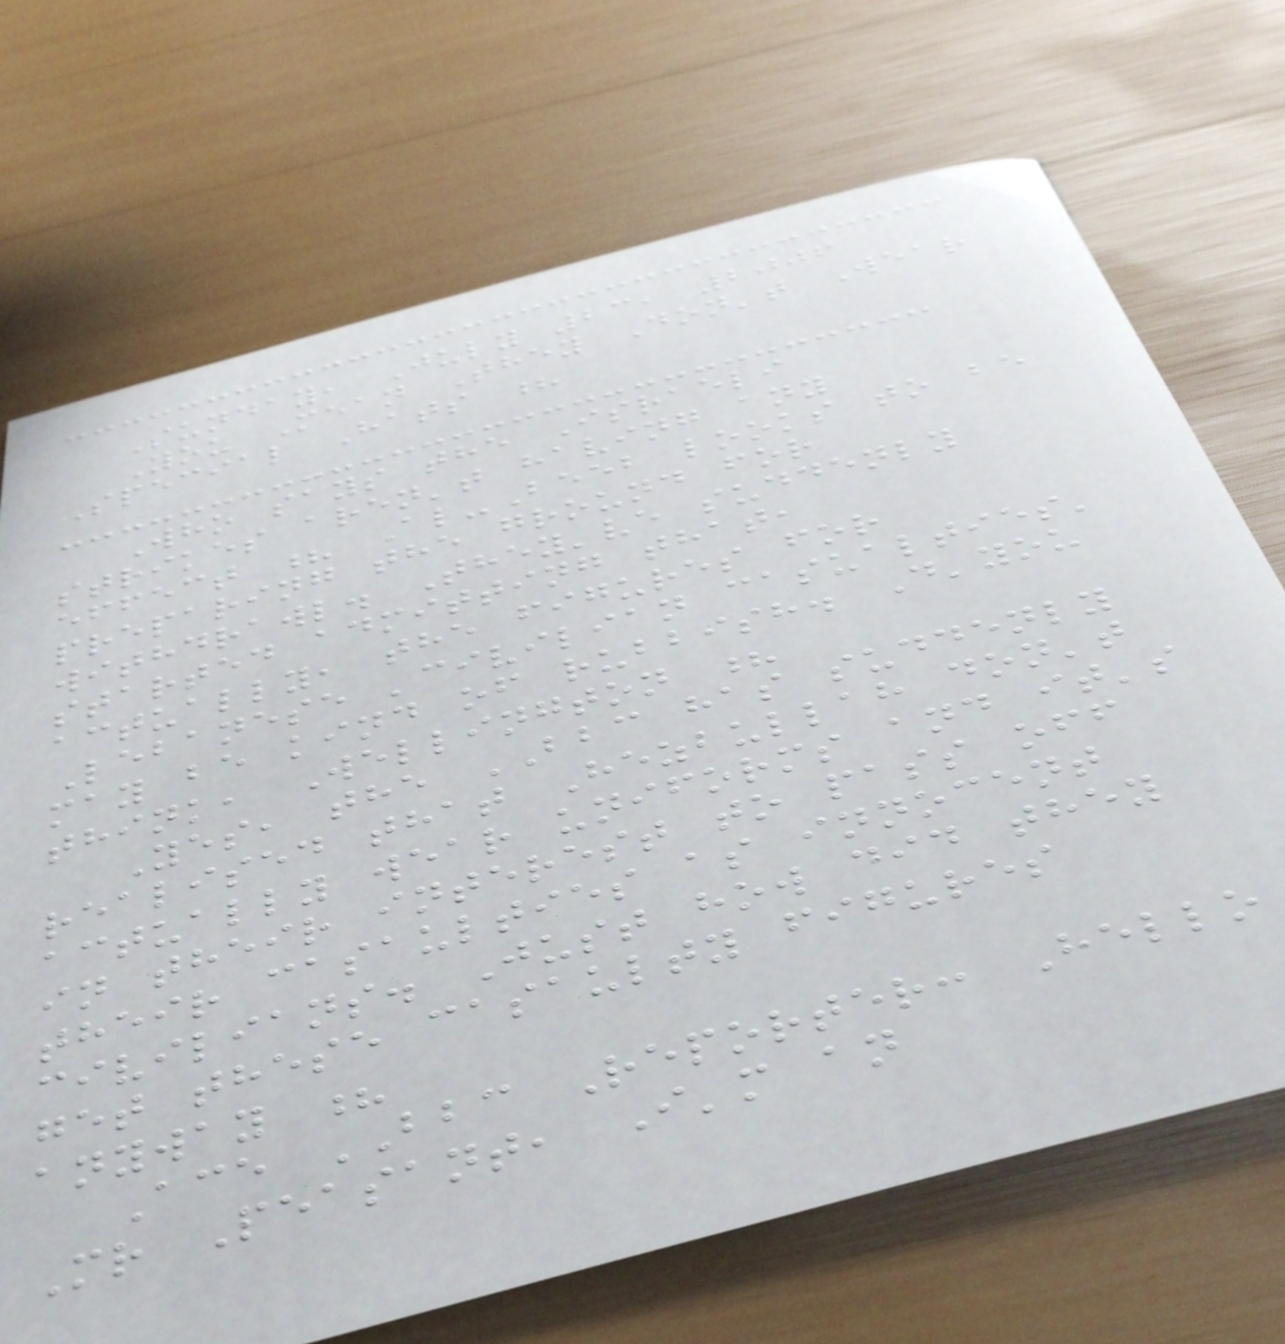Sunday, July 23, 2006
You Mean They Don't Wear
Special Hats ?
Who says the Israeli
strikes aren't having any
effect ? Al-Beeb looks to be
preparing the ground for
withdrawl. They've suddenly
started admitting that,
actually, the figures for
Lebanese 'civilian casualties'
may be kind of rubbish. D'you
think, Wellington ?
Yes, the BBC has suddenly
realised that Hezbullah don't
actually wear uniforms and it's
in their interest to pass off
their casaulties as innocent
civilians. Just how did they
get these casaulty figures
anyway ?
Ace BBC Reporter: Hello
Mr Peasant, I'm an
